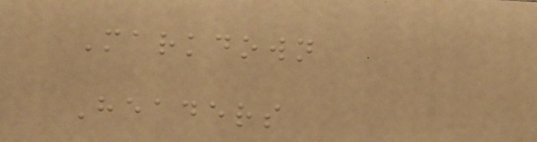Markdown
Headers
